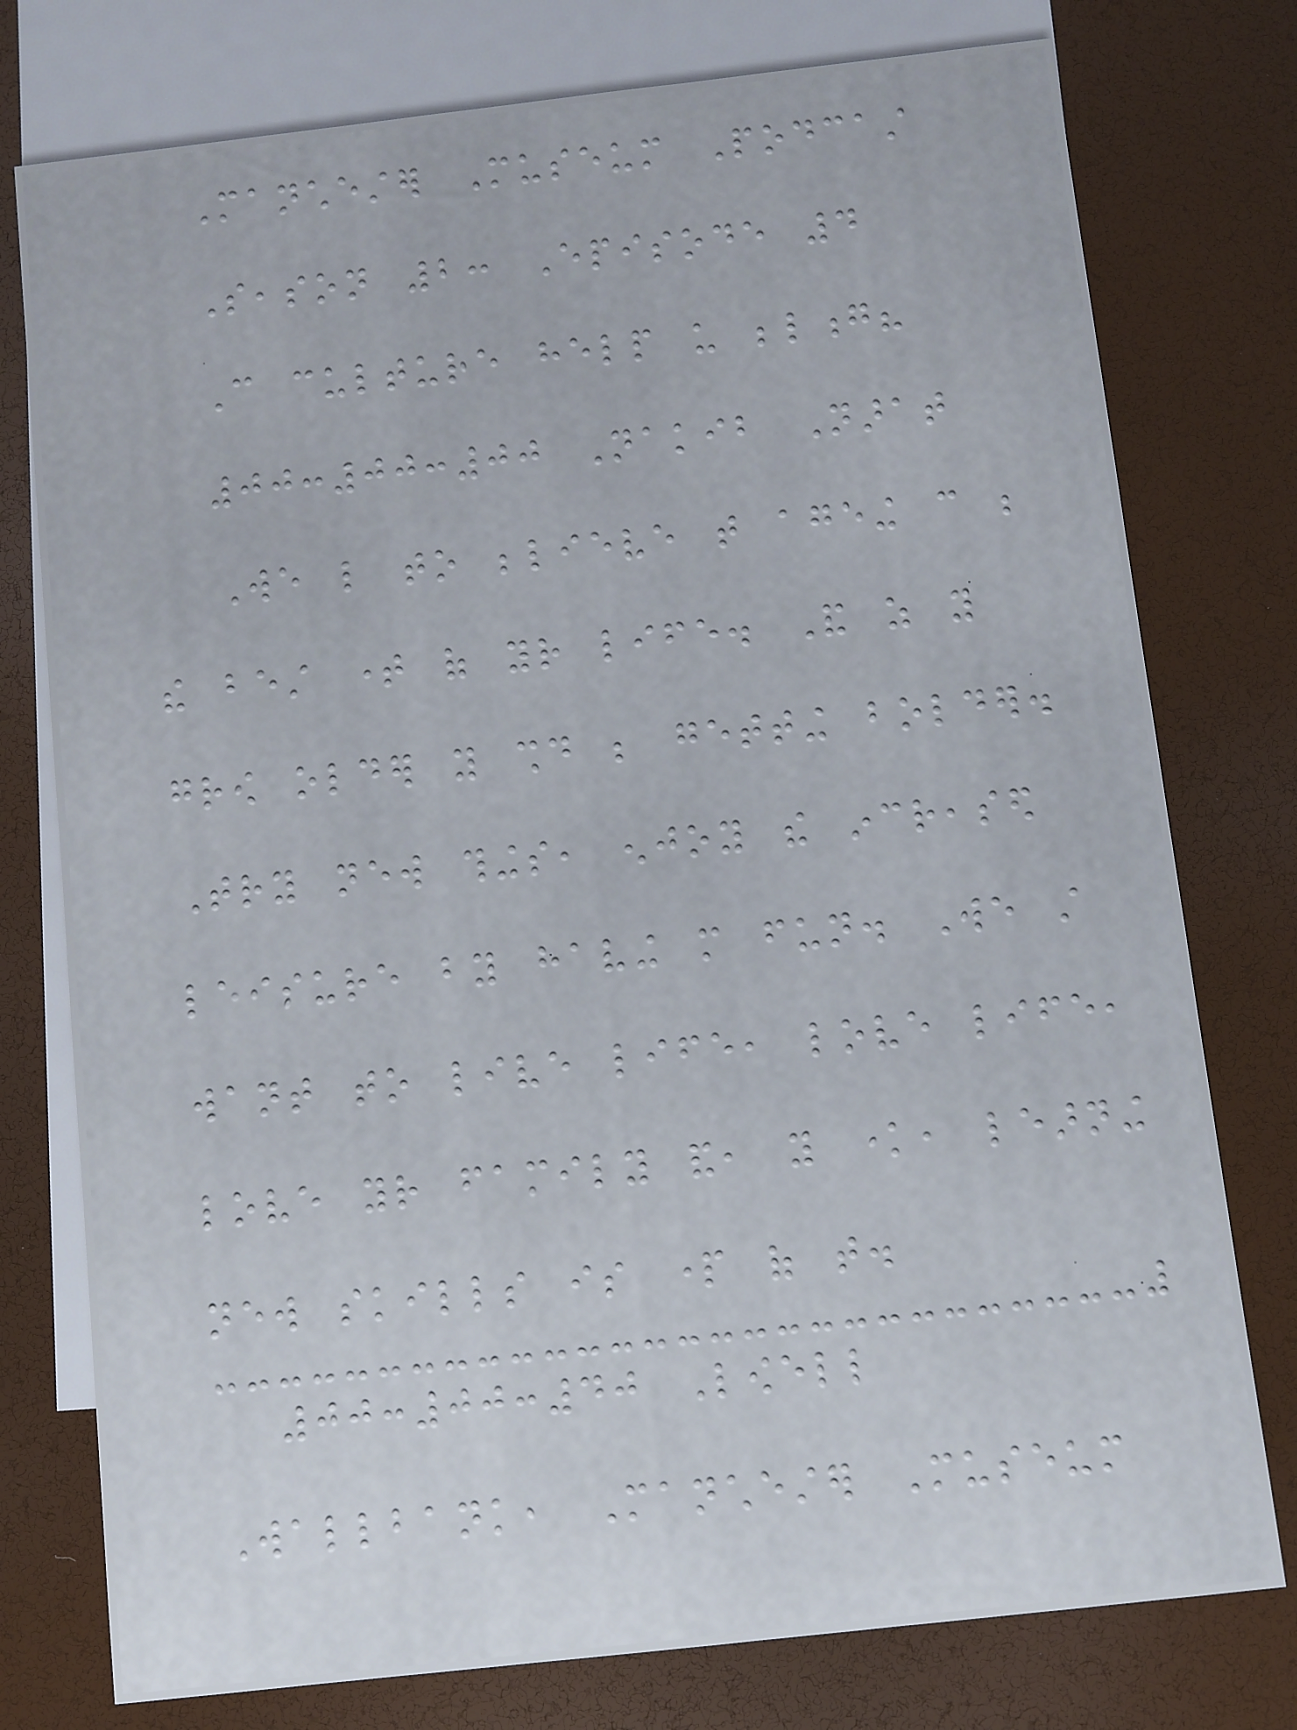Manchester Museum Podcast
Season 2: Episode 4
Can culture help us belong?
00:00:00 Nakib Narat
We like to believe that ageing can be
the best time of your life. And as you
grow older you should be getting bolder.
Try new things, enjoy the increased
leisure by having more fun. We still
want to live life, love life,
love your family and, you know, learning
new skills is part of that.
00:00:40 Lowell
Wallbank, Manchester Museum
